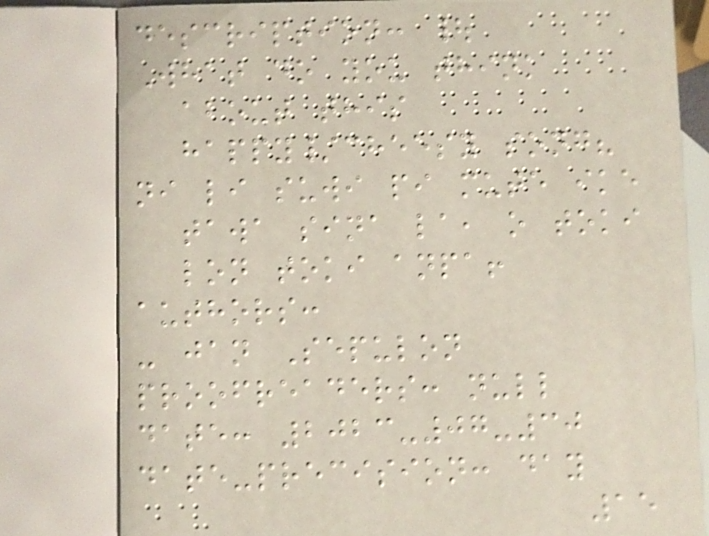description: |
What do you think
about this
happy/cheesy song?
ni li suwi pi mute ike
tawa sina la, o toki
lon toki anpa!
authors:
- jan Sepulon
proofreaders: null
date: 2023-07-30
date-precision: day
15
